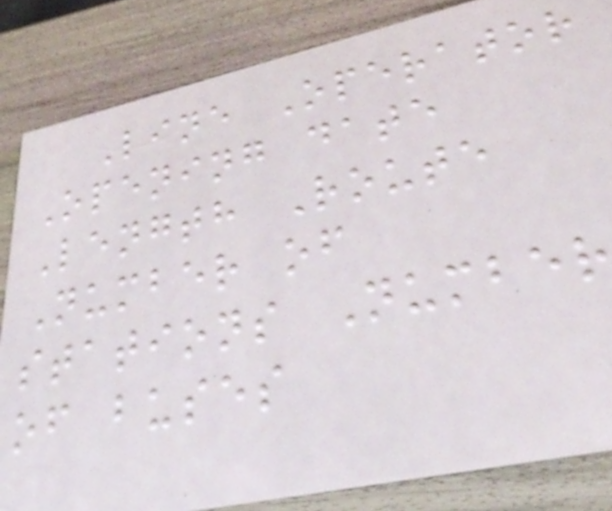Line Operator
Opening date
Length Route
Number of
stations Number
of buses
